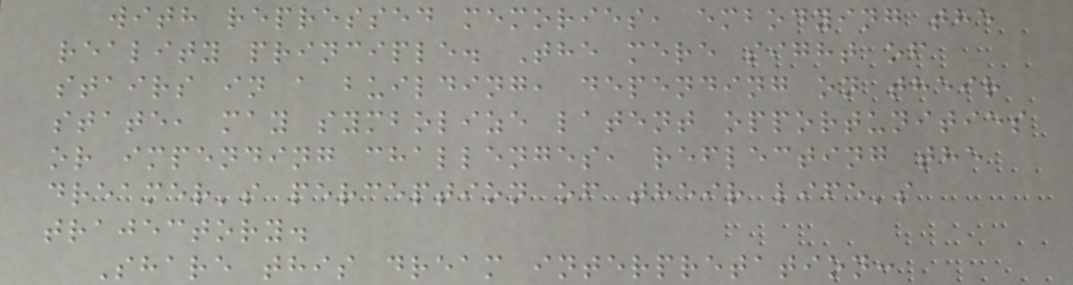with repressed memories, embodying the
reality principle. The mere sight of
stairs in a building, depending on their
state, may symbolize latent opportunities
or impending challenges, reflecting the
dreamer's perception of their life's
trajectory.
Share this dream interpretation:
